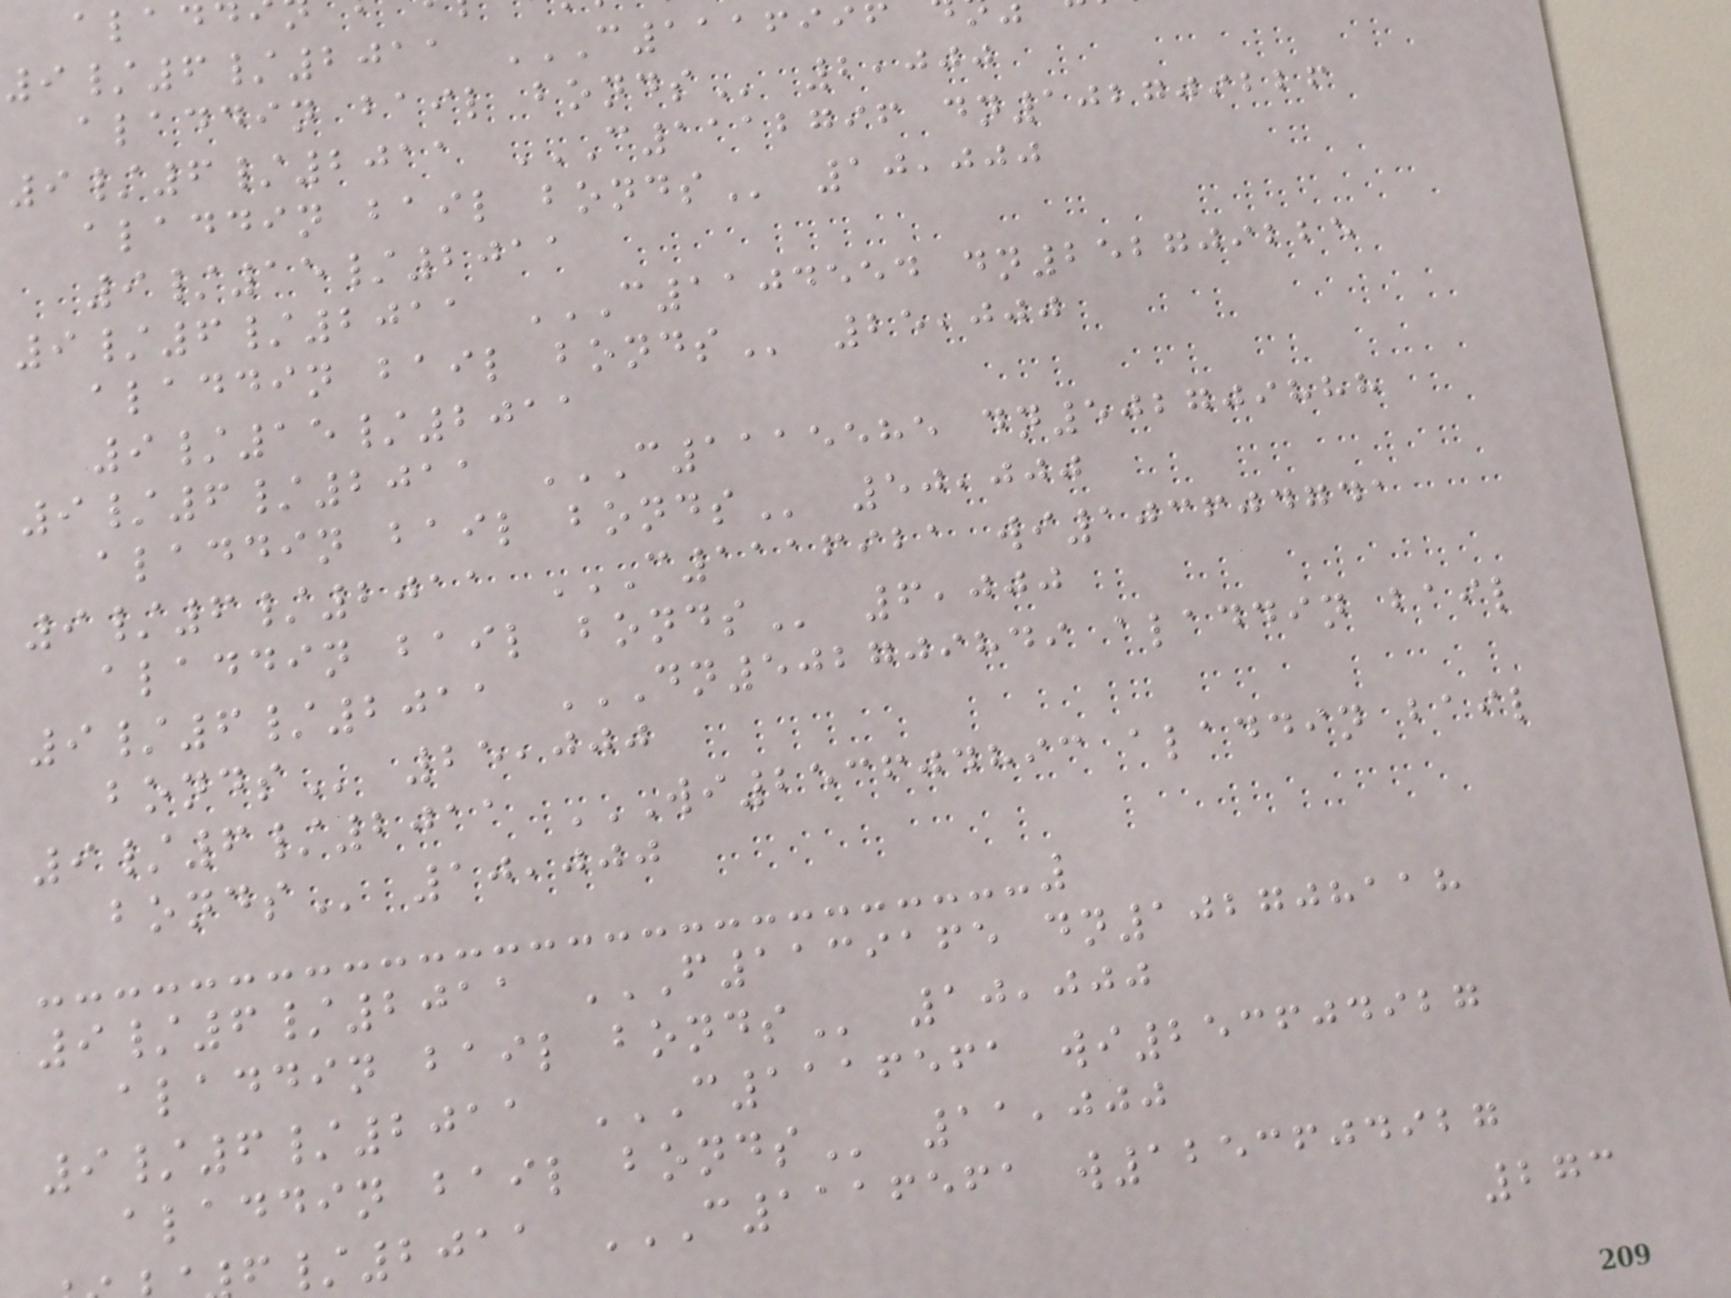aladdin bail
9/6/2011 C1112796 DN102709226
aladdin bail
9/15/2011
9/6/2011 C1104554 DN252709225
aladdin bail
9/15/2011
9/6/2011 C1115585 DN502709888
aladdin bail
9/6/2011 C1116921 WI103604741
aladdin bail
9/6/2011 DN502709849 ALADDIN BAIL
25,000
9/6/2011 WI253604893 ALADDIN BAIL
10,000
9/6/2011 F1139165 DN102708118
aladdin bail
9/6/2011 C1116561 WI253604927
aladdin bail
273
